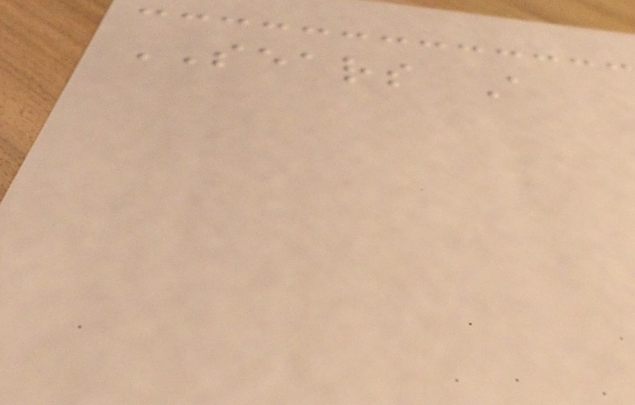SEARS A
